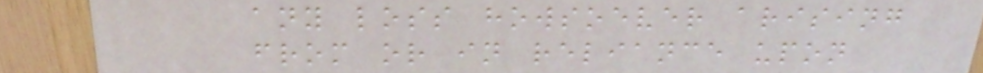any loss howsoever arising
from or in reliance upon
